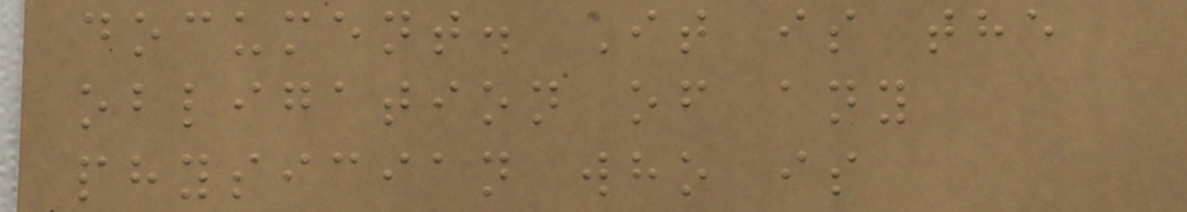document. It is the
obligation of any
physician who is
